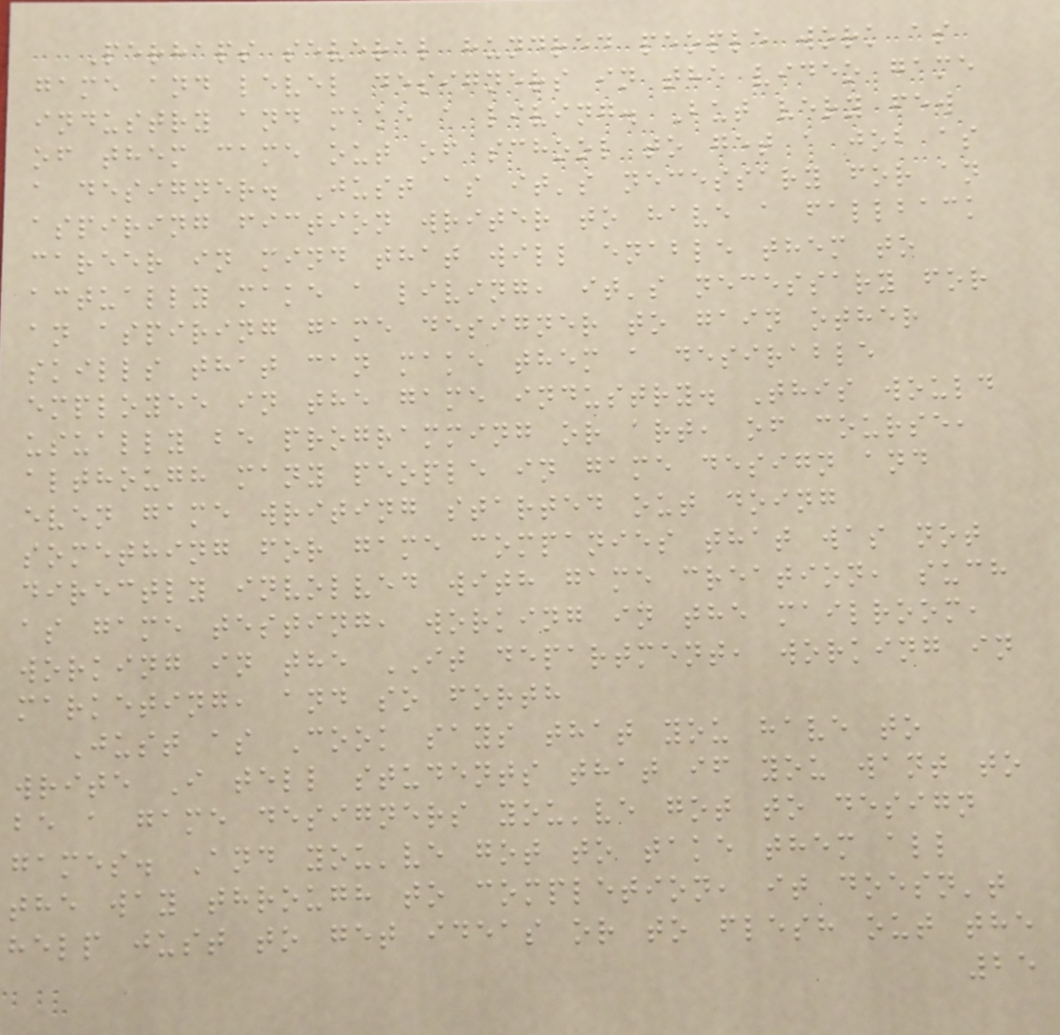Perhaps several hundred people work as
game and level designers in the video game
industry and make a living. But very few
of them came out of school to get a job as
a designer. Just as it's necessary for an
aspiring fiction writer to have a fallback
career in mind that will enable them to
actually make a living, it's necessary for
an aspiring game designer to gain other
skills that can make them a desirable
employee in the game industry. This would
usually be programming or art, of course,
although many people in game design and
even game writing started out doing
something for game companies that was not
directly involved with game creation, such
as game testing, working in the mailroom,
working in the IT department, working in
marketing, and so forth
Just as Cook says that you have to
write I tell students that if you want to
be a game designers you've got to design
games. And you've got to take them all
the way through to completion, it doesn't
help just to get ideas or to flesh out the
25
